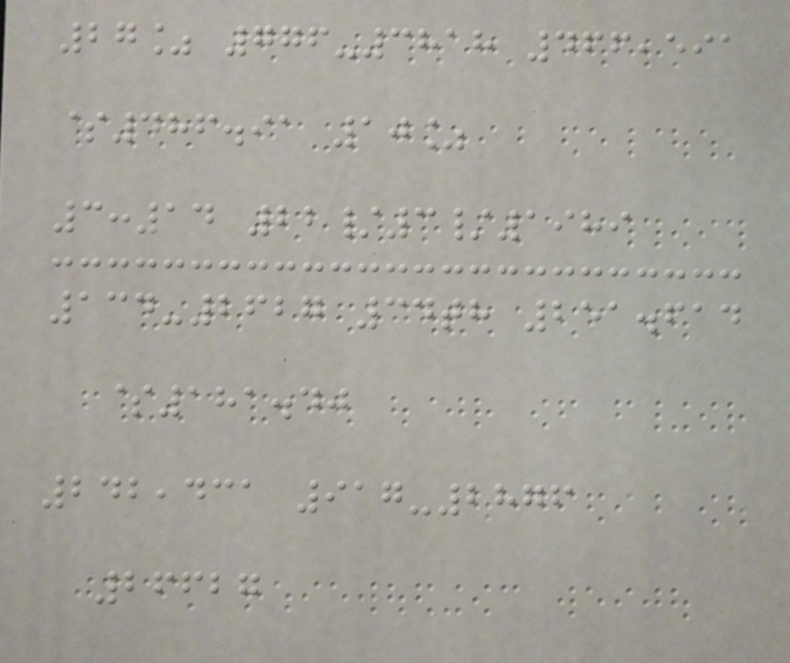27% 776-3818 466,591
$486.91 10%
3:14 22/3/1989
134-2627 34th 251.614
$181.40
242,431 917-2876
26627
